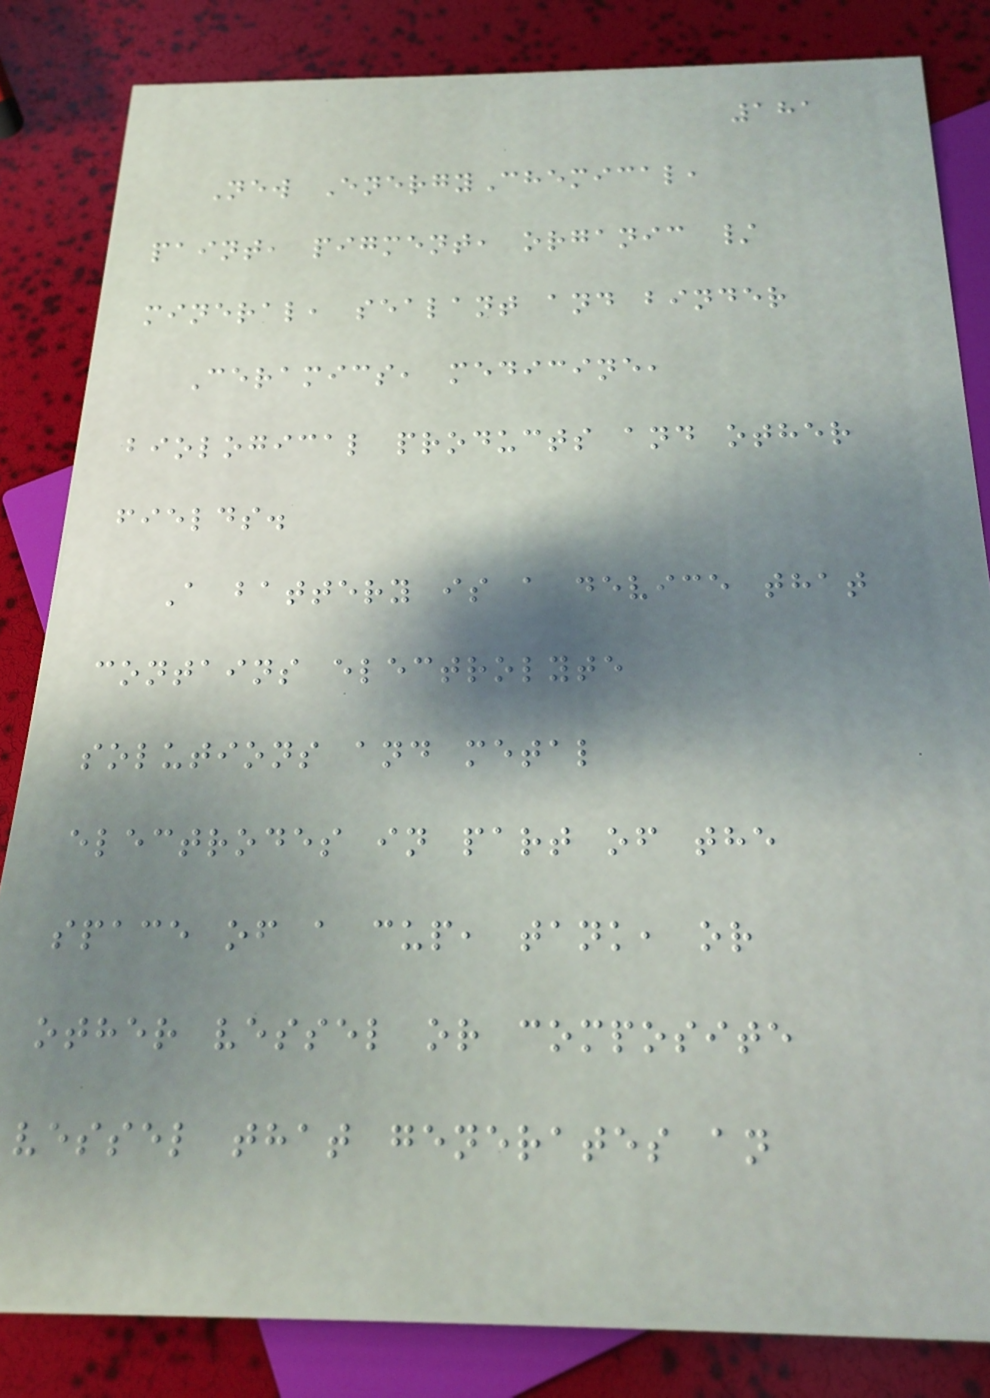181
New EnergyChemical,
paint, pigment, organic /
mineral, sealant and binder
Ceramics, medicine,
biological products and other
fields.
A battery is a device that
contains electrolyte
solutions and metal
electrodes in part of the
space of a cup, tank, or
other vessel or composite
vessel that generates an
